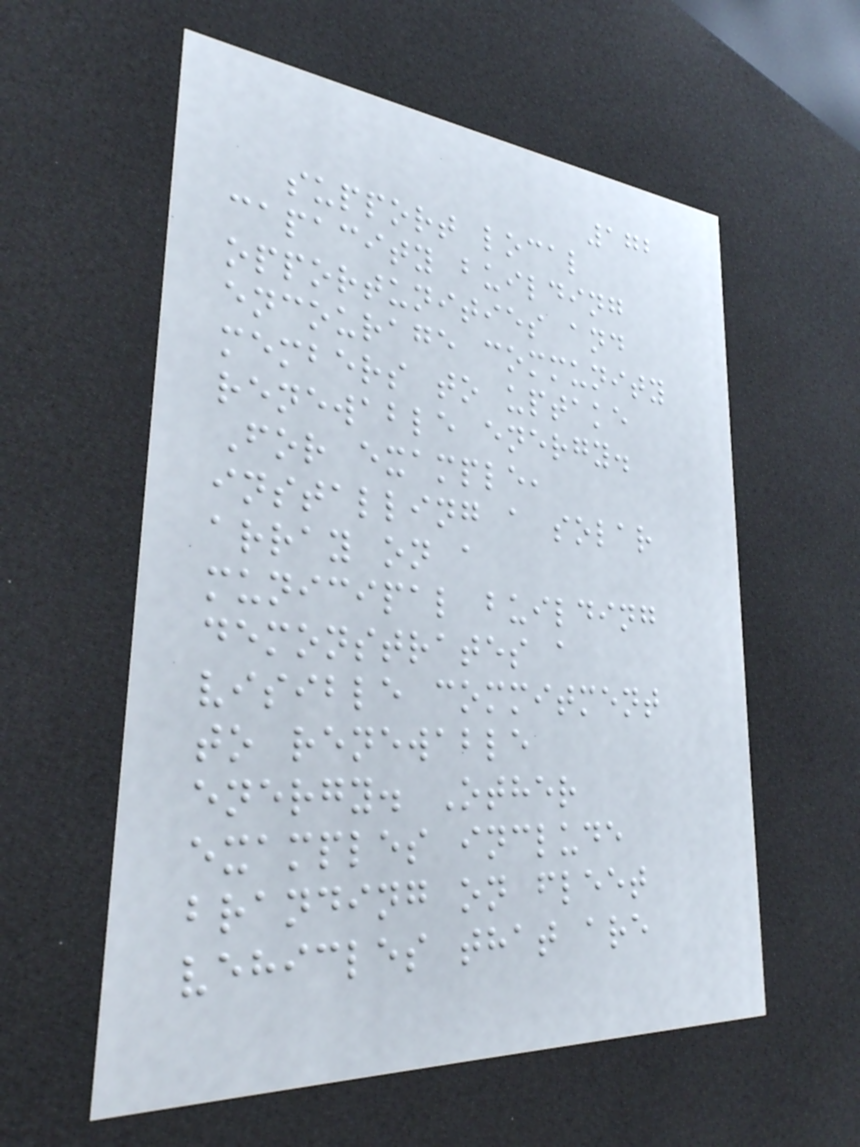172
support local
capacity building
opportunities and
encourage community
members to uptake
renewable energy.
For example,
installing a solar
array on a
municipal building
demonstrates a
visible commitment
to renewable
energy. Other
examples include
branding on fleet
vehicles that are
